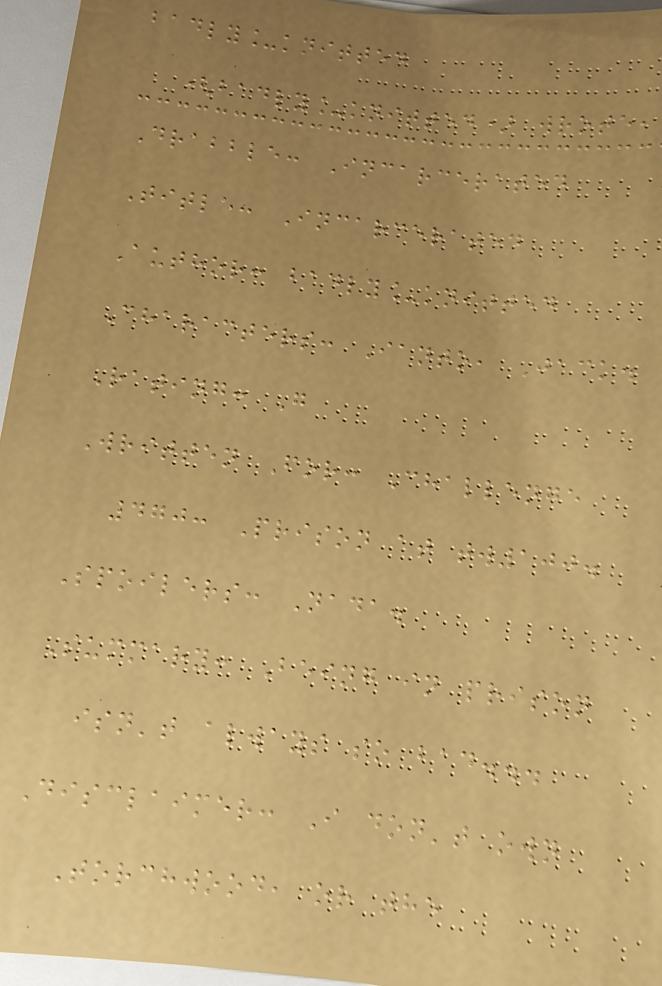badly_knitted
(badly_knitted) wrote,
Drabble: Incarcerated
Title: Incarcerated
Author: badly_knitted
Characters: Ianto, Jack.
Rating: G
Written For: Challenge
470: Prison at tw100.
Spoilers: Nada.
Summary: Being in prison
isn't always so bad...
Disclaimer: I don't own
Torchwood, or the
